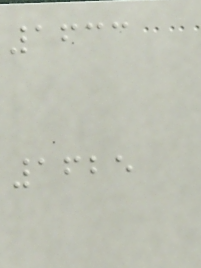1633
1625
